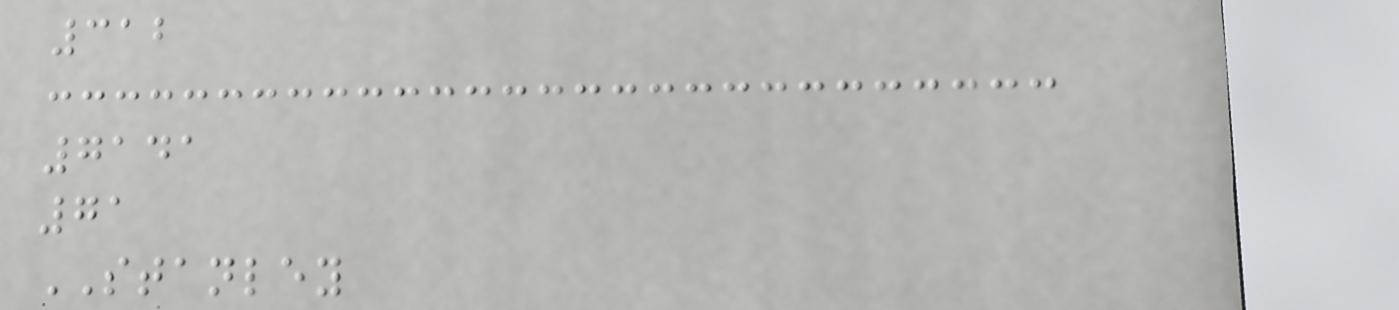312
7141
71
STANLEY
